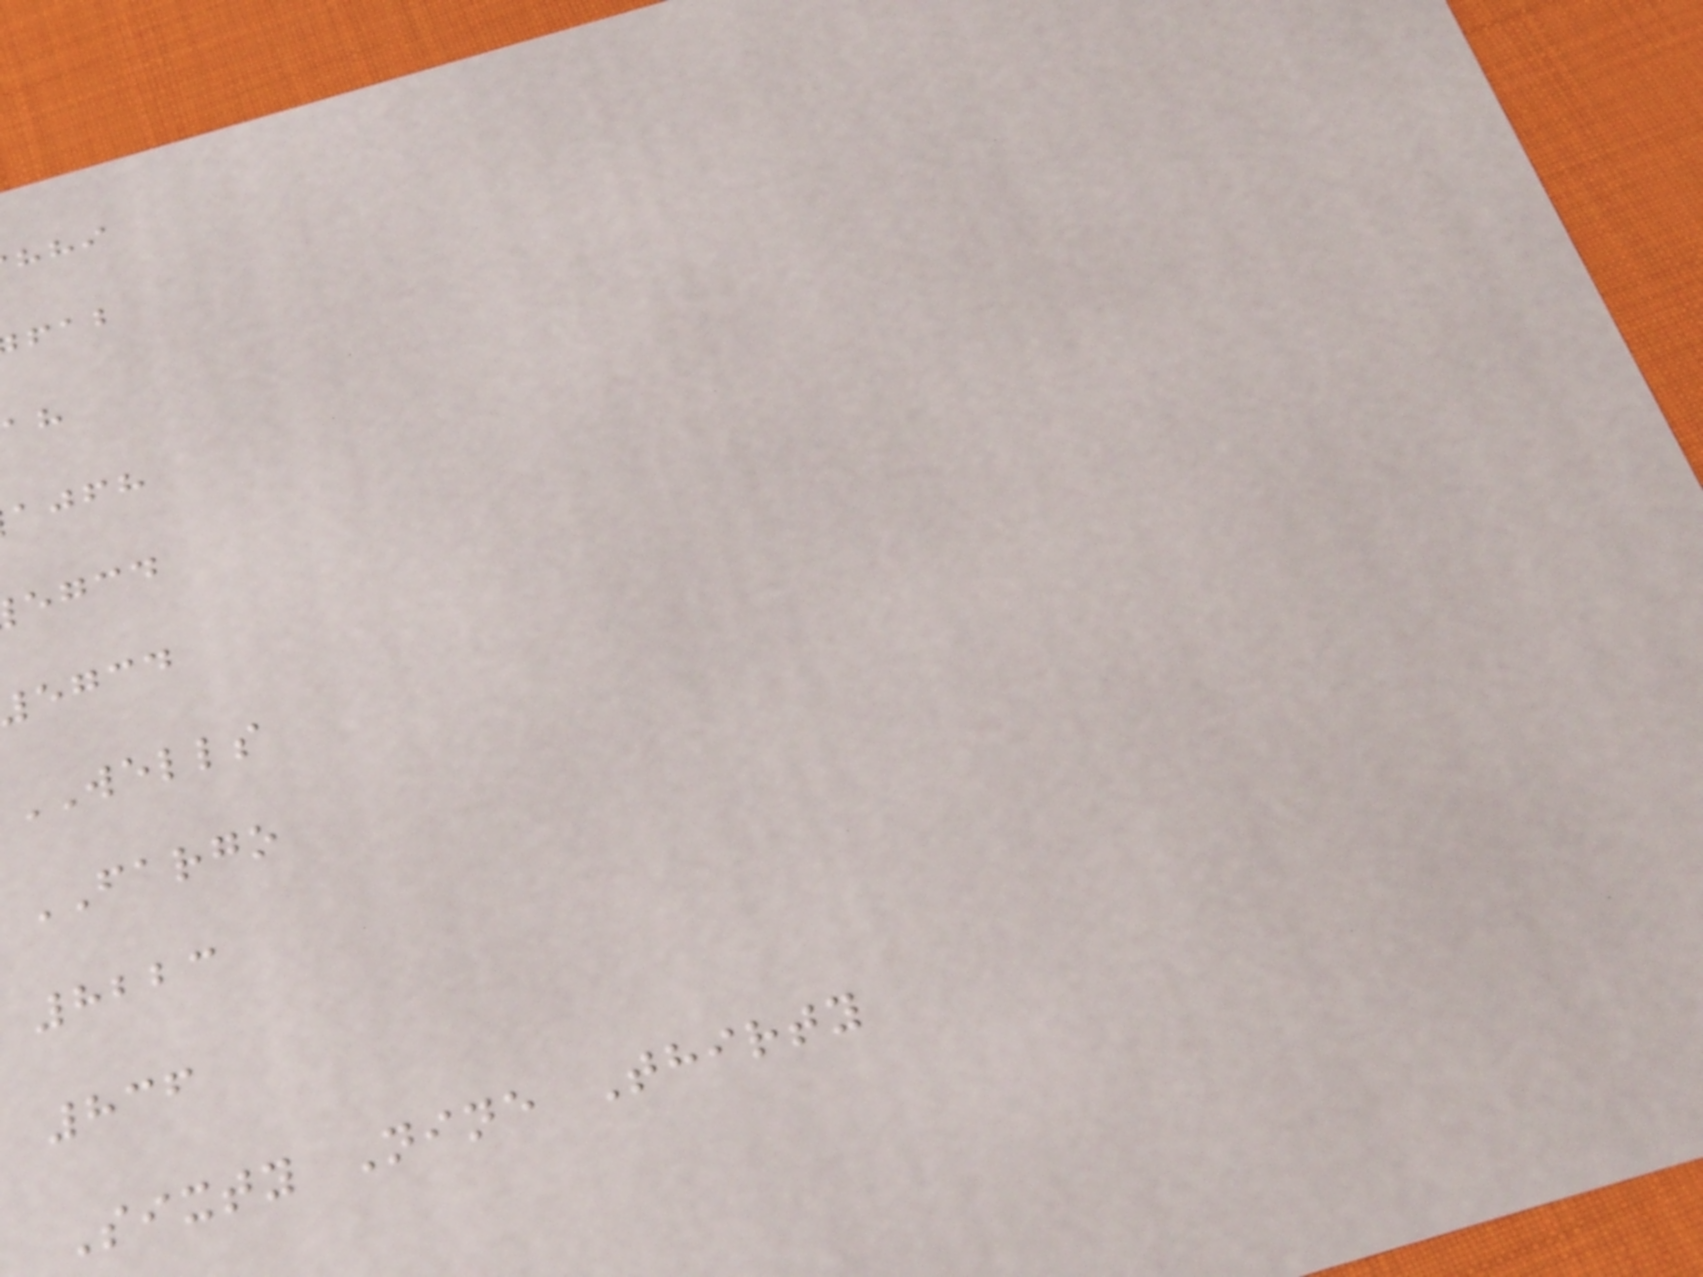ajfh
egcd
egcd
WELLS
FARGO
8223
836
Sixty Nine Thirty
